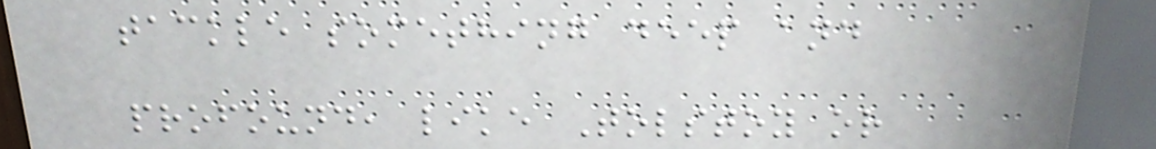tackle something deep and
profound, like Tolstoy or
